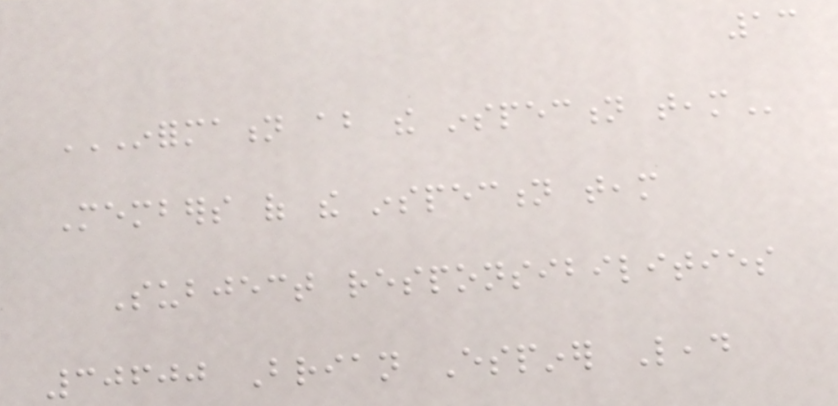13
INFORMATION ABOUT THE INSPECTION TEAM
Members of the inspection team
Subject responsibilities
30600 Brian Espiner Lead
